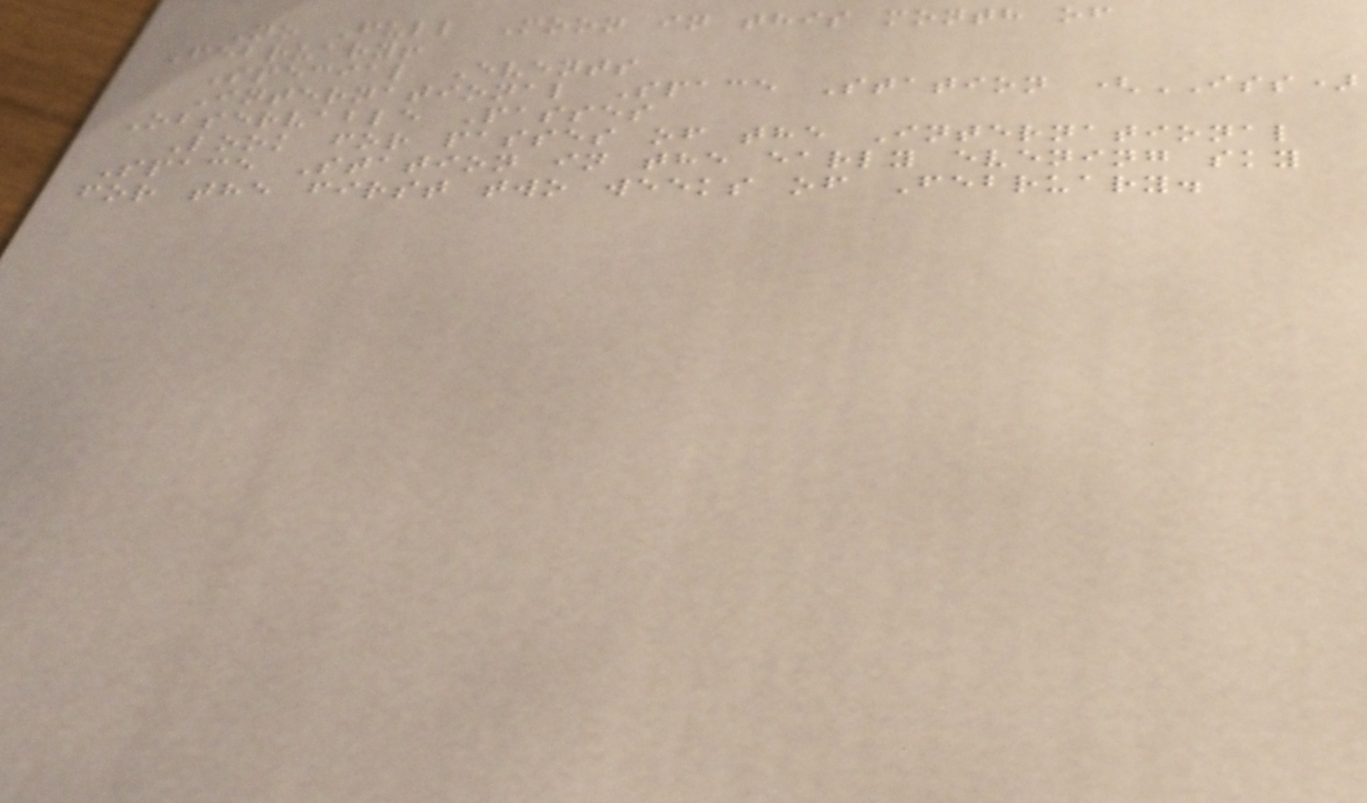No Full Moon in this month of
February!
Special Events
International Space Station (ISS)
Observable Passes
Look for passes of the International
Space Station in the early evening sky
for the first two weeks of February.
